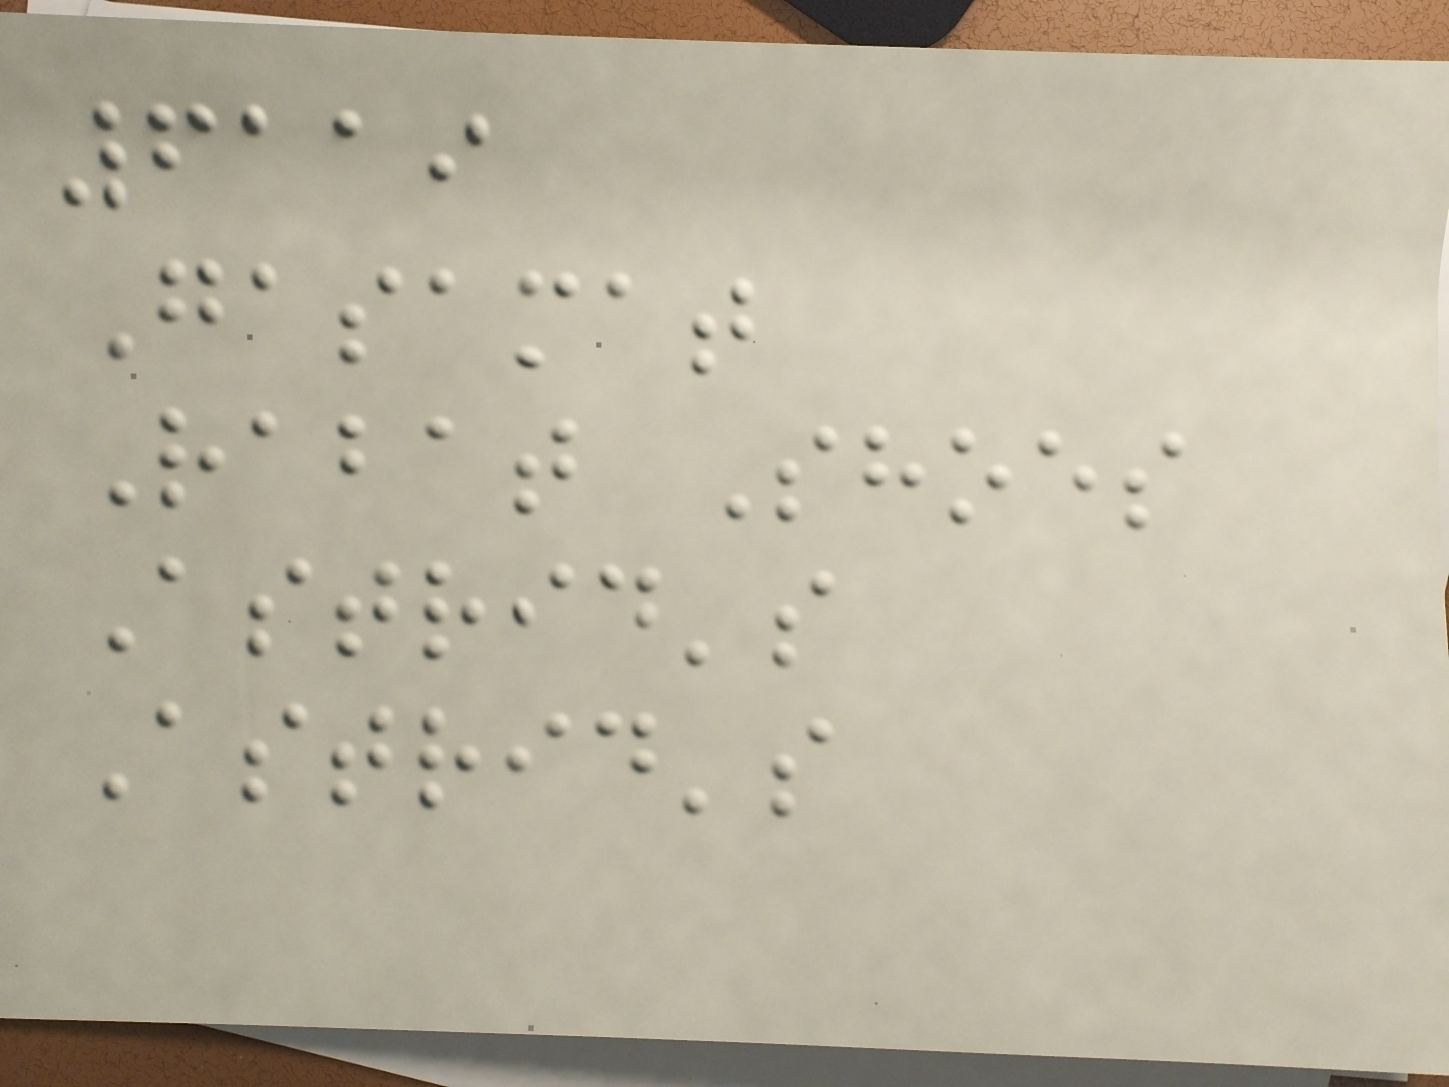6119
Gasamat
Rabat Shoes
Astrid's
Astrid's
